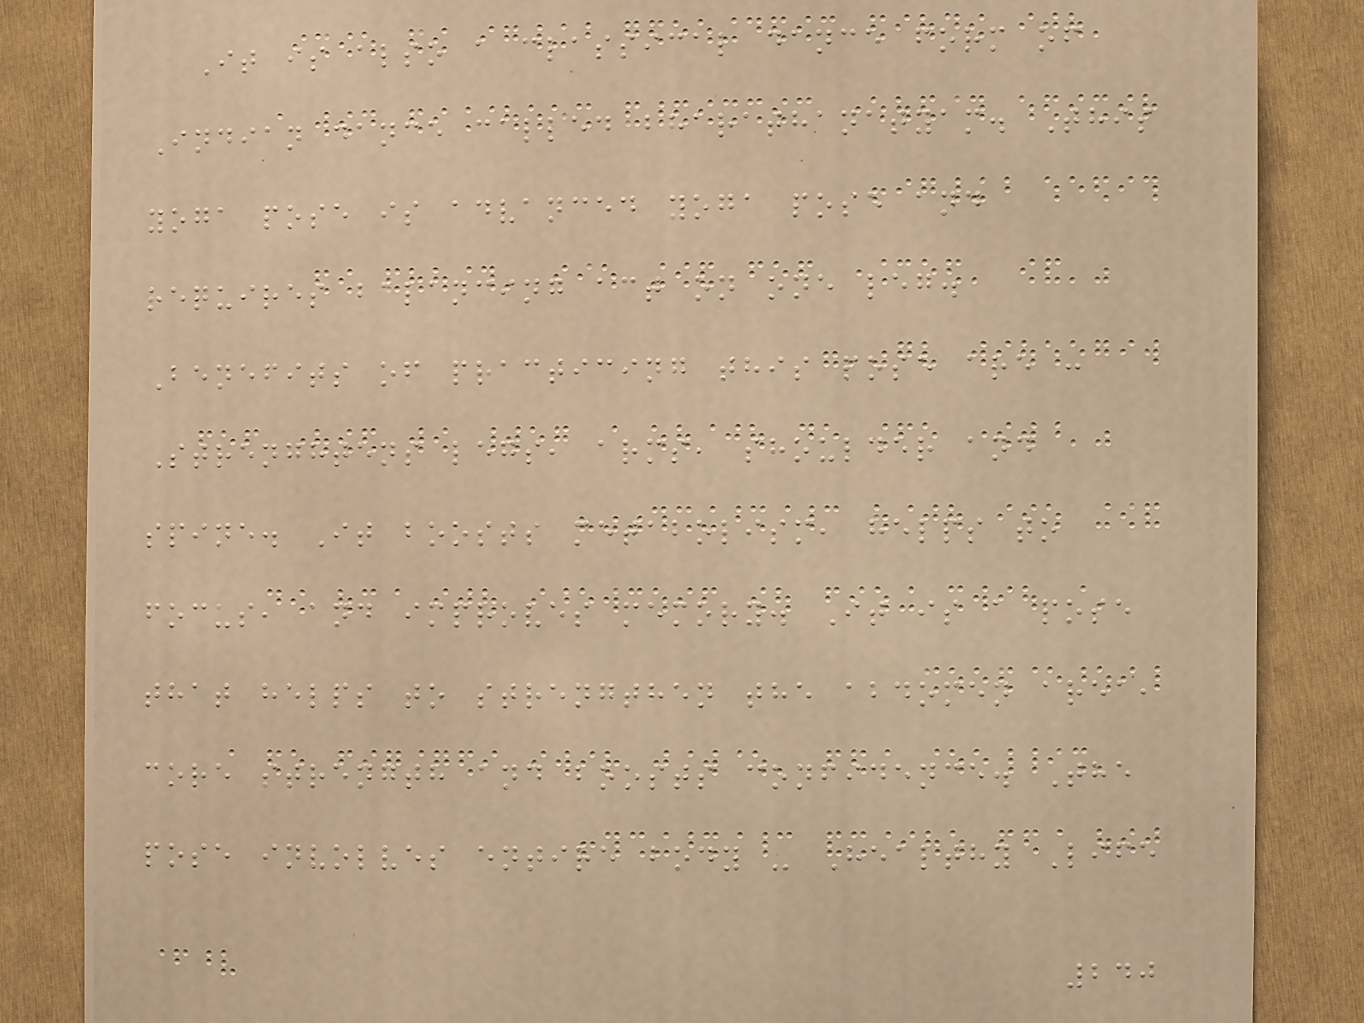It is also a classical dance form of
Indian dance called bharathanatyam. This
yoga pose is advanced yoga pose and
requires balancing act on one leg.
Benefits of practicing this pose are :
Strenghtens legs, arms, shoulder and
spine. It boosts metabolism, helps to
focus, and improves memory. It is a pose
that helps to strengthen the abdomen area,
core strength and boosts confidence. The
pose involves entire body - Healthy Life
240
